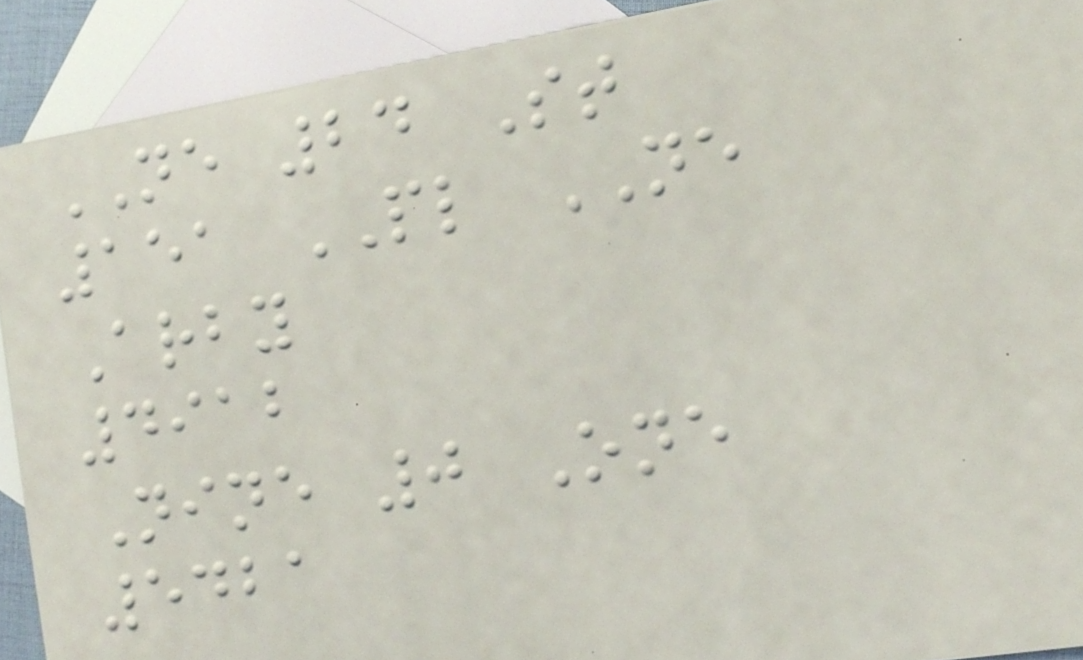NE 24 St
151 PL NE
Arby
4912
Nine 0 One
5421
